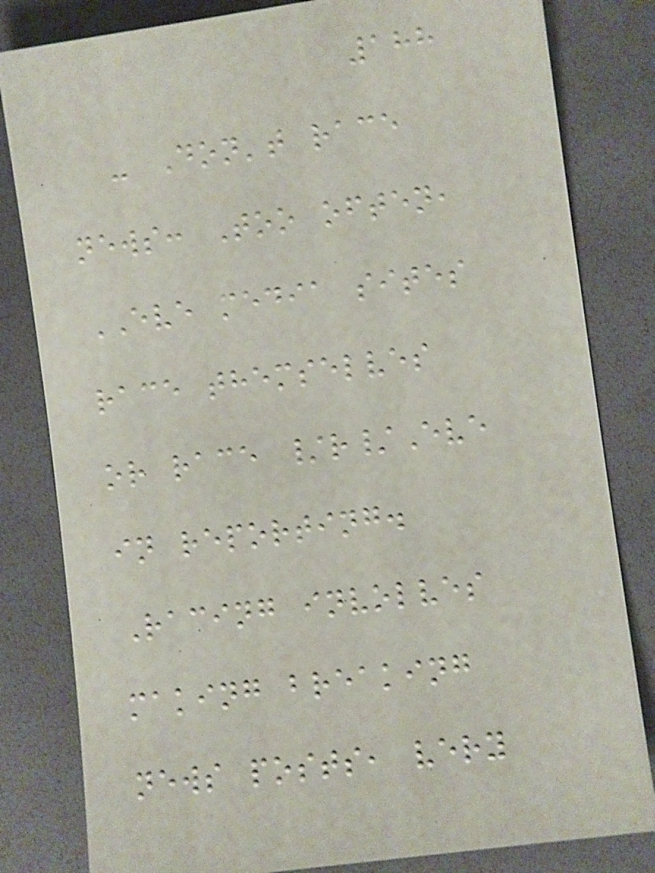188
- Don't race
news: Too often,
EVE media sites
race themselves
or race /r/Eve
in reporting.
Racing involves
making breaking
news posts, very
